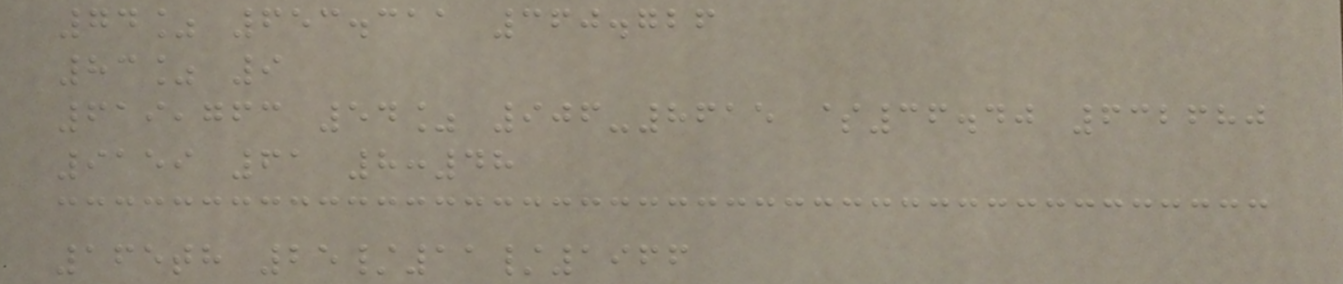74% 653.311 360.726
83% 9
619,763 54% 906-8615 $36.40 632680
9159 61 8:48
165th 25/11/1966
